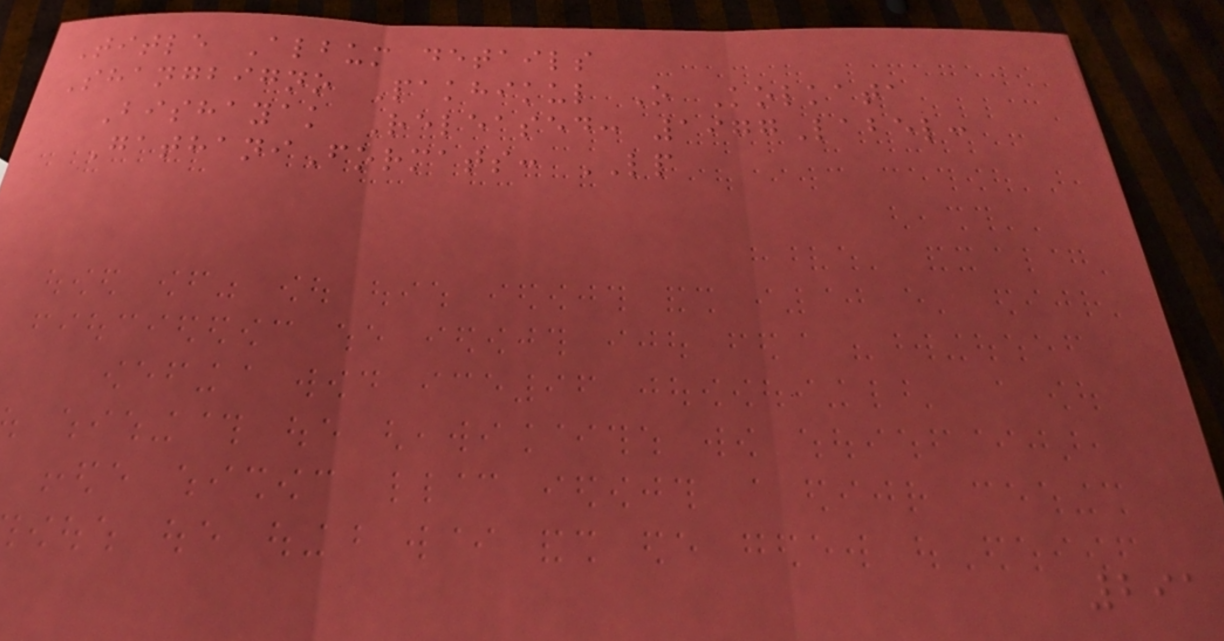Title Album details
Shangbigno Pakhikul O Kolkata
Bishayak Released: 1977Label:
GathaniFormats: LP
291
